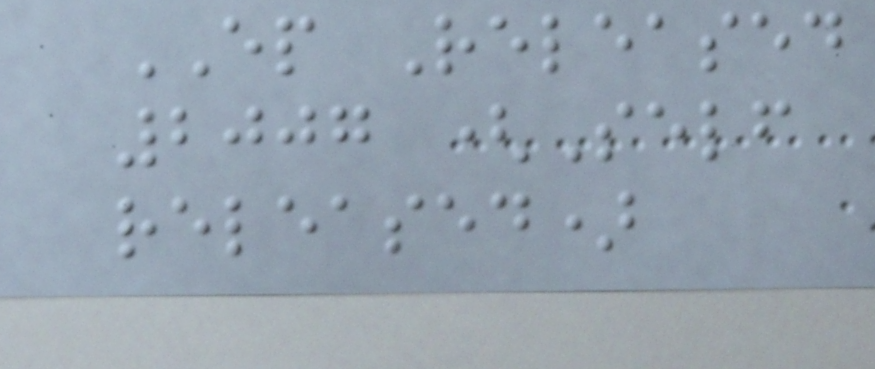EP Released
2007 (Self
released)
